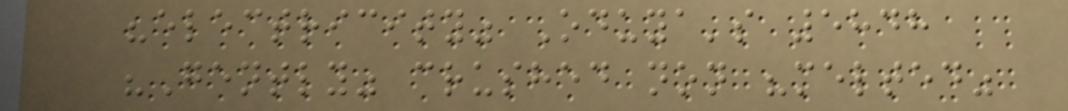"electricity" Oduya's 5848
"Gently" crushed non "melted"
